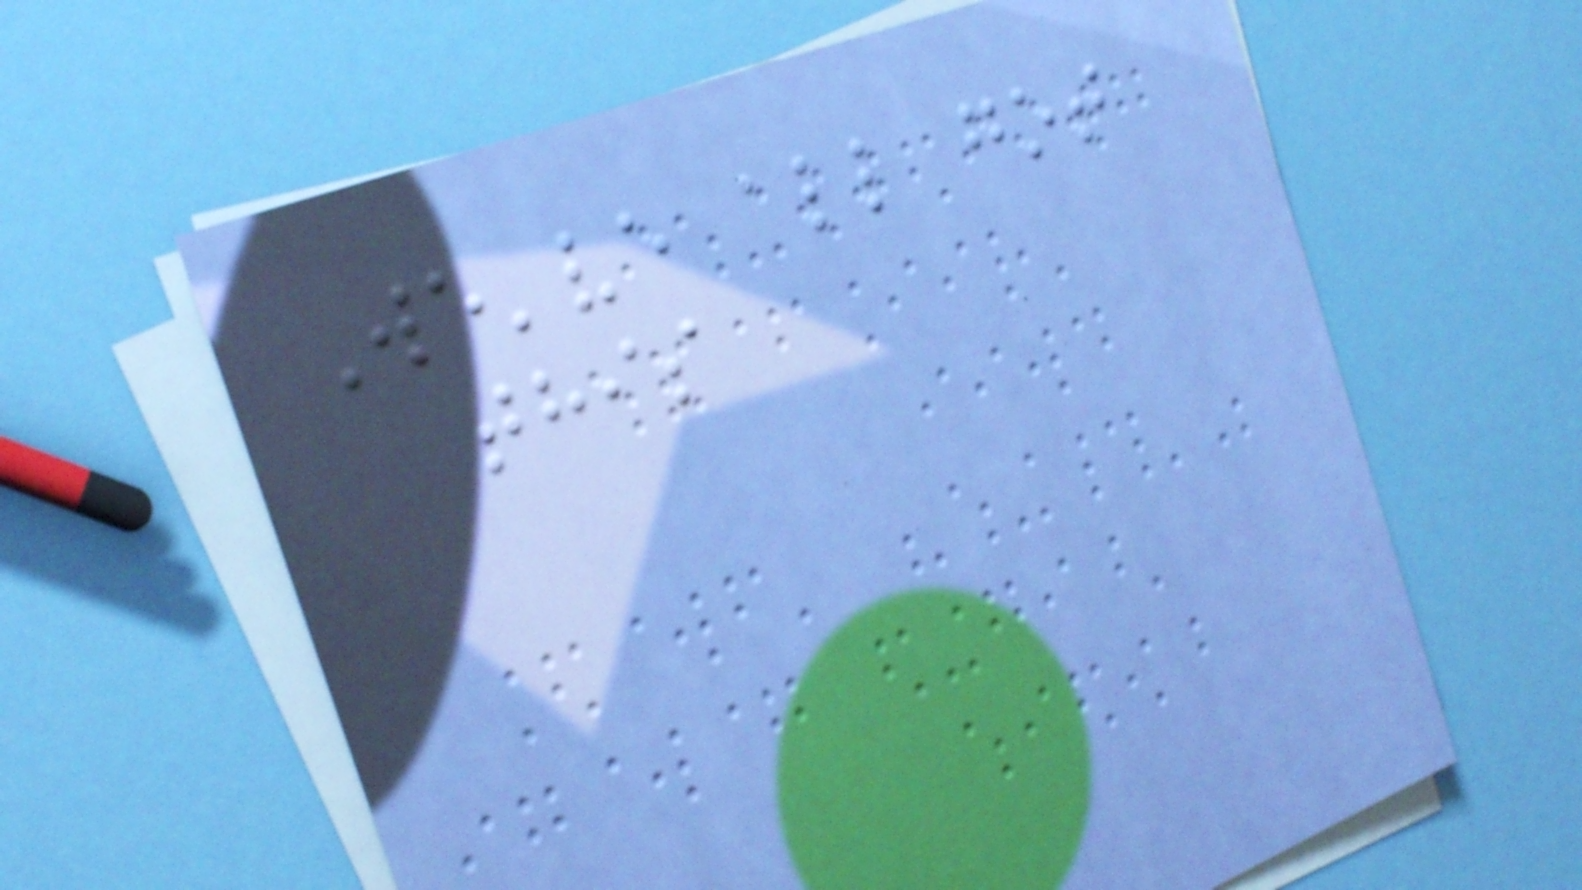We've all got
this
